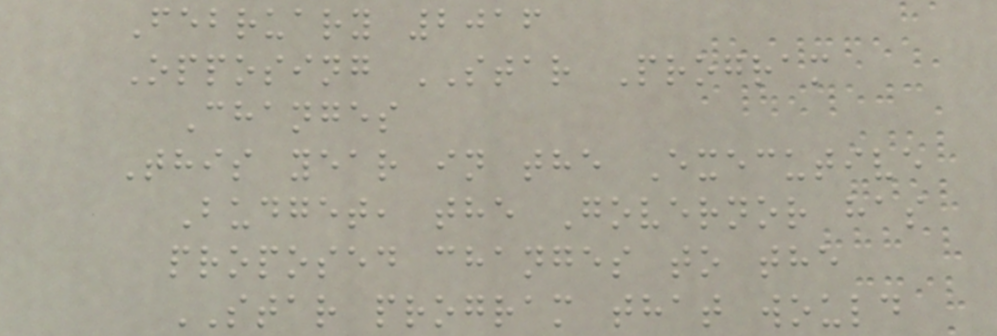February 2016
Opposing STAR Program
Changes
This year in the Executive
Budget, the Governor has
proposed changes to the
STAR program that would
